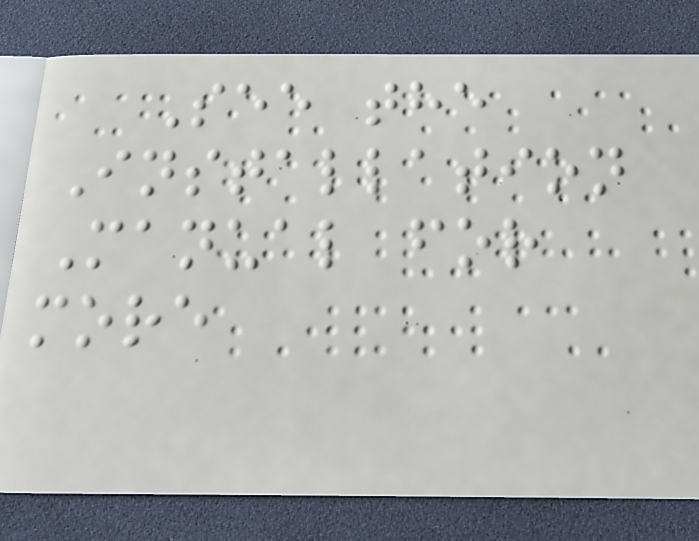See the
Installation
Manual for
more
